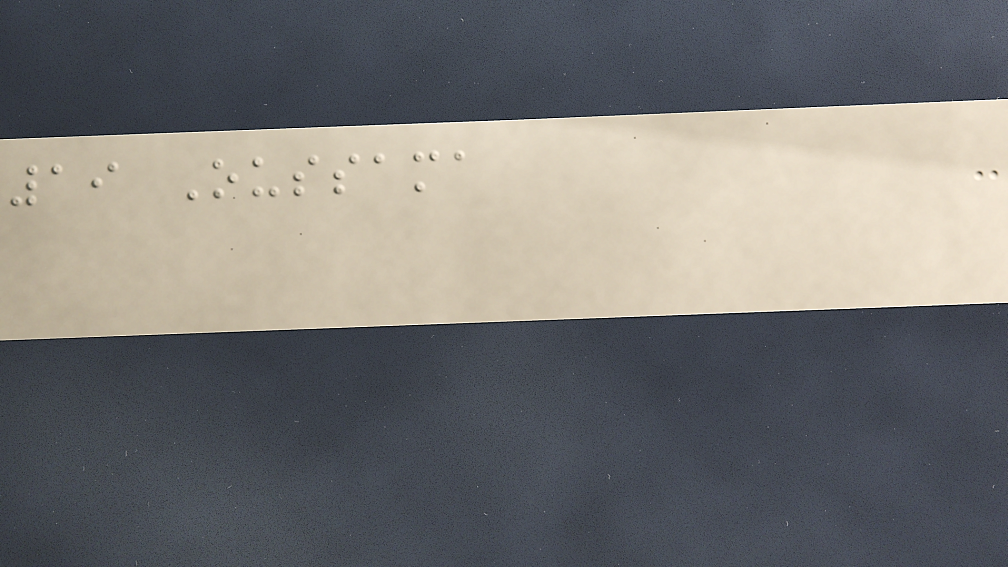19 Oussama
